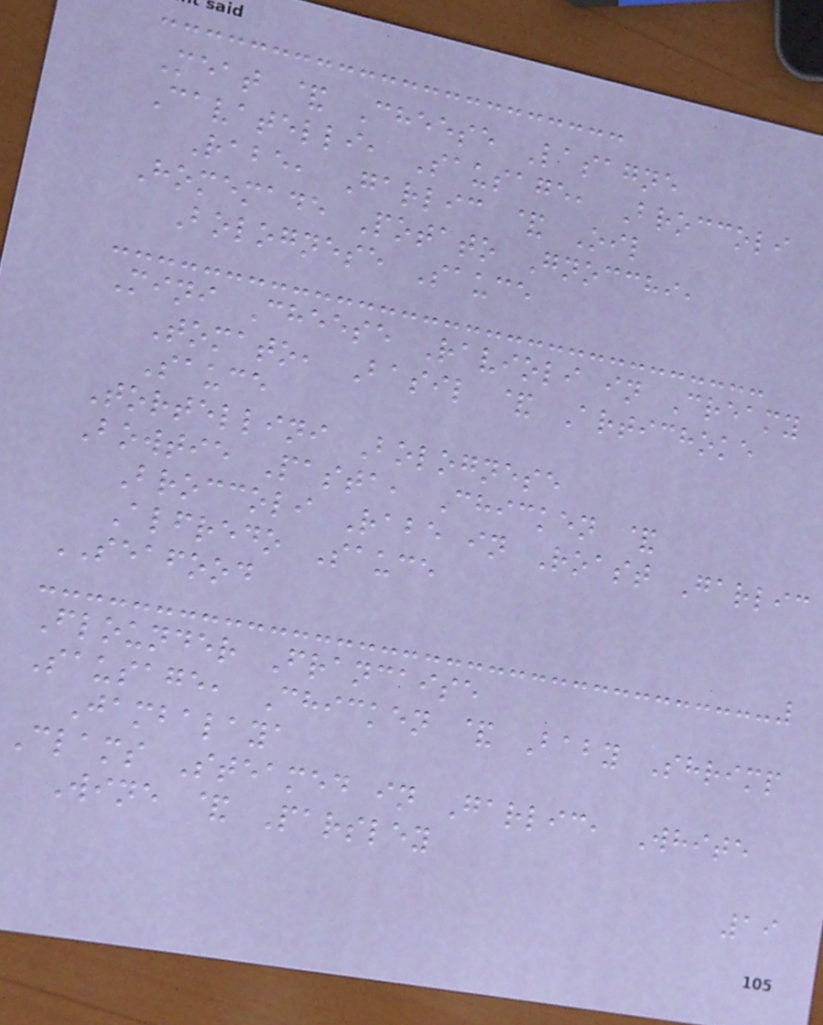Meat & Cheese Lasagne
Cavatelli, Sausage, Broccoli
Rabe, Garlic & Oil
Homemade Potato Gnocchi,
Bolognese Sauce
Mini Cheese Ravioli in Creamy
Tomato, Basil & Artichoke
Sauce
Tortellini Bolognese
Bowtie Pasta, Chicken &
Broccoli Rabe in Roast Garlic
Alfredo Sauce
SEAFOOD
Flounder Francaise
Sausage, Chicken & Baby Shrimp
Jambalaya
Clams Steamed in Garlic, White
Wine & Parsley
19
